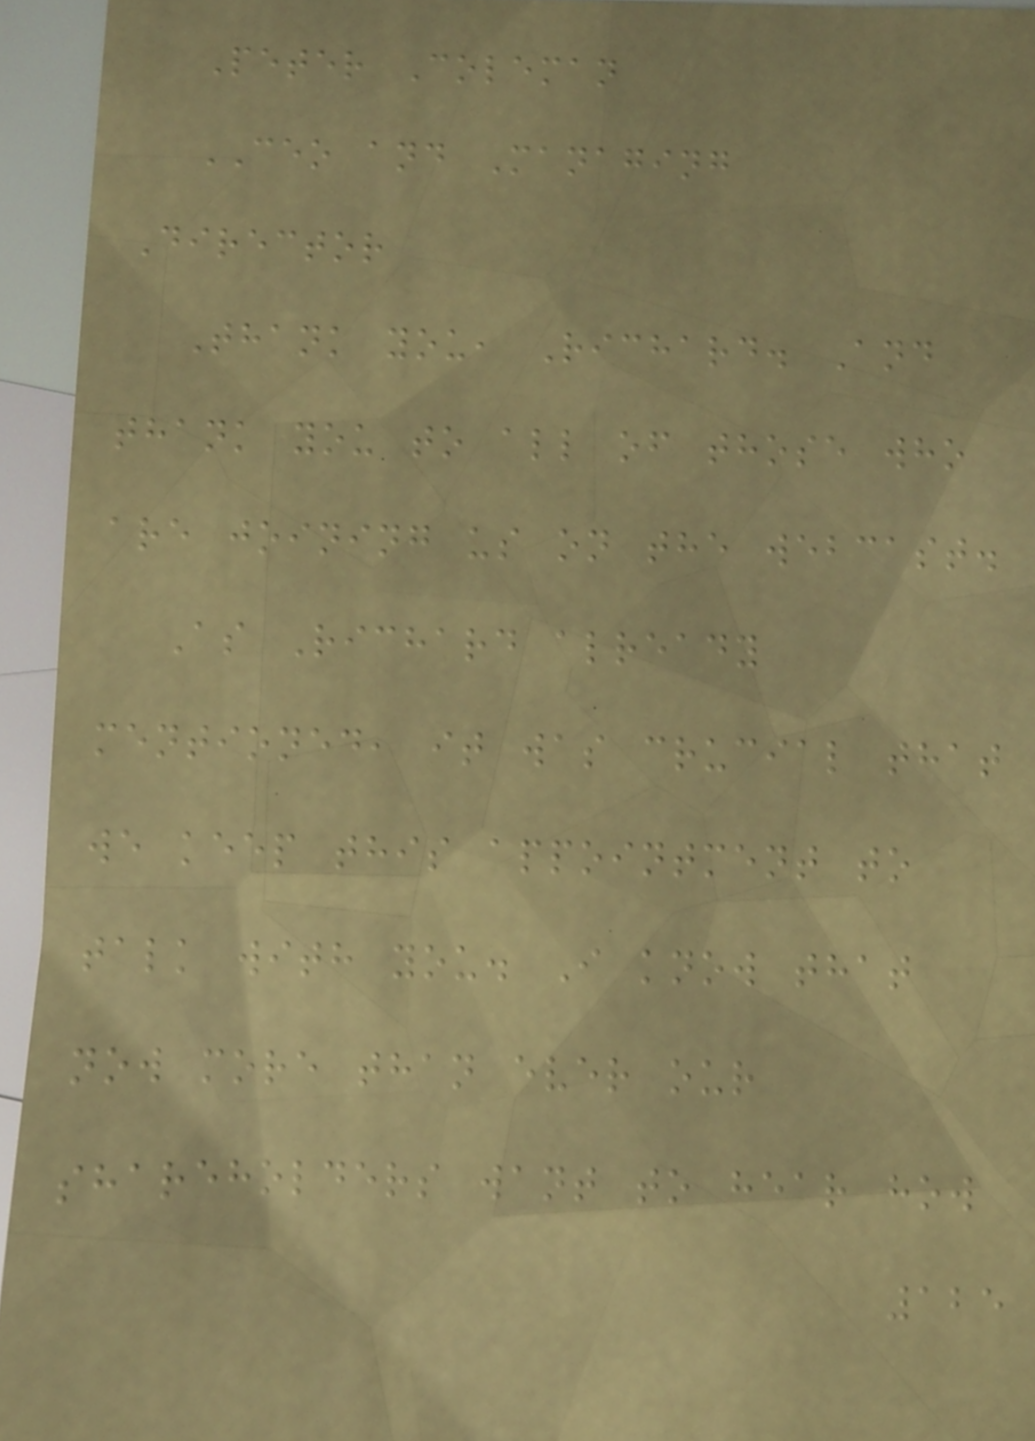Peter Coleman
CEO and Managing
Director
Thank you, Richard. And
thank you to all of those who
are joining us on the webcast.
As Richard already
mentioned, it was crucial that
we keep this appointment to
talk with you. I know that
now more than ever our
shareholders want to hear how
125
